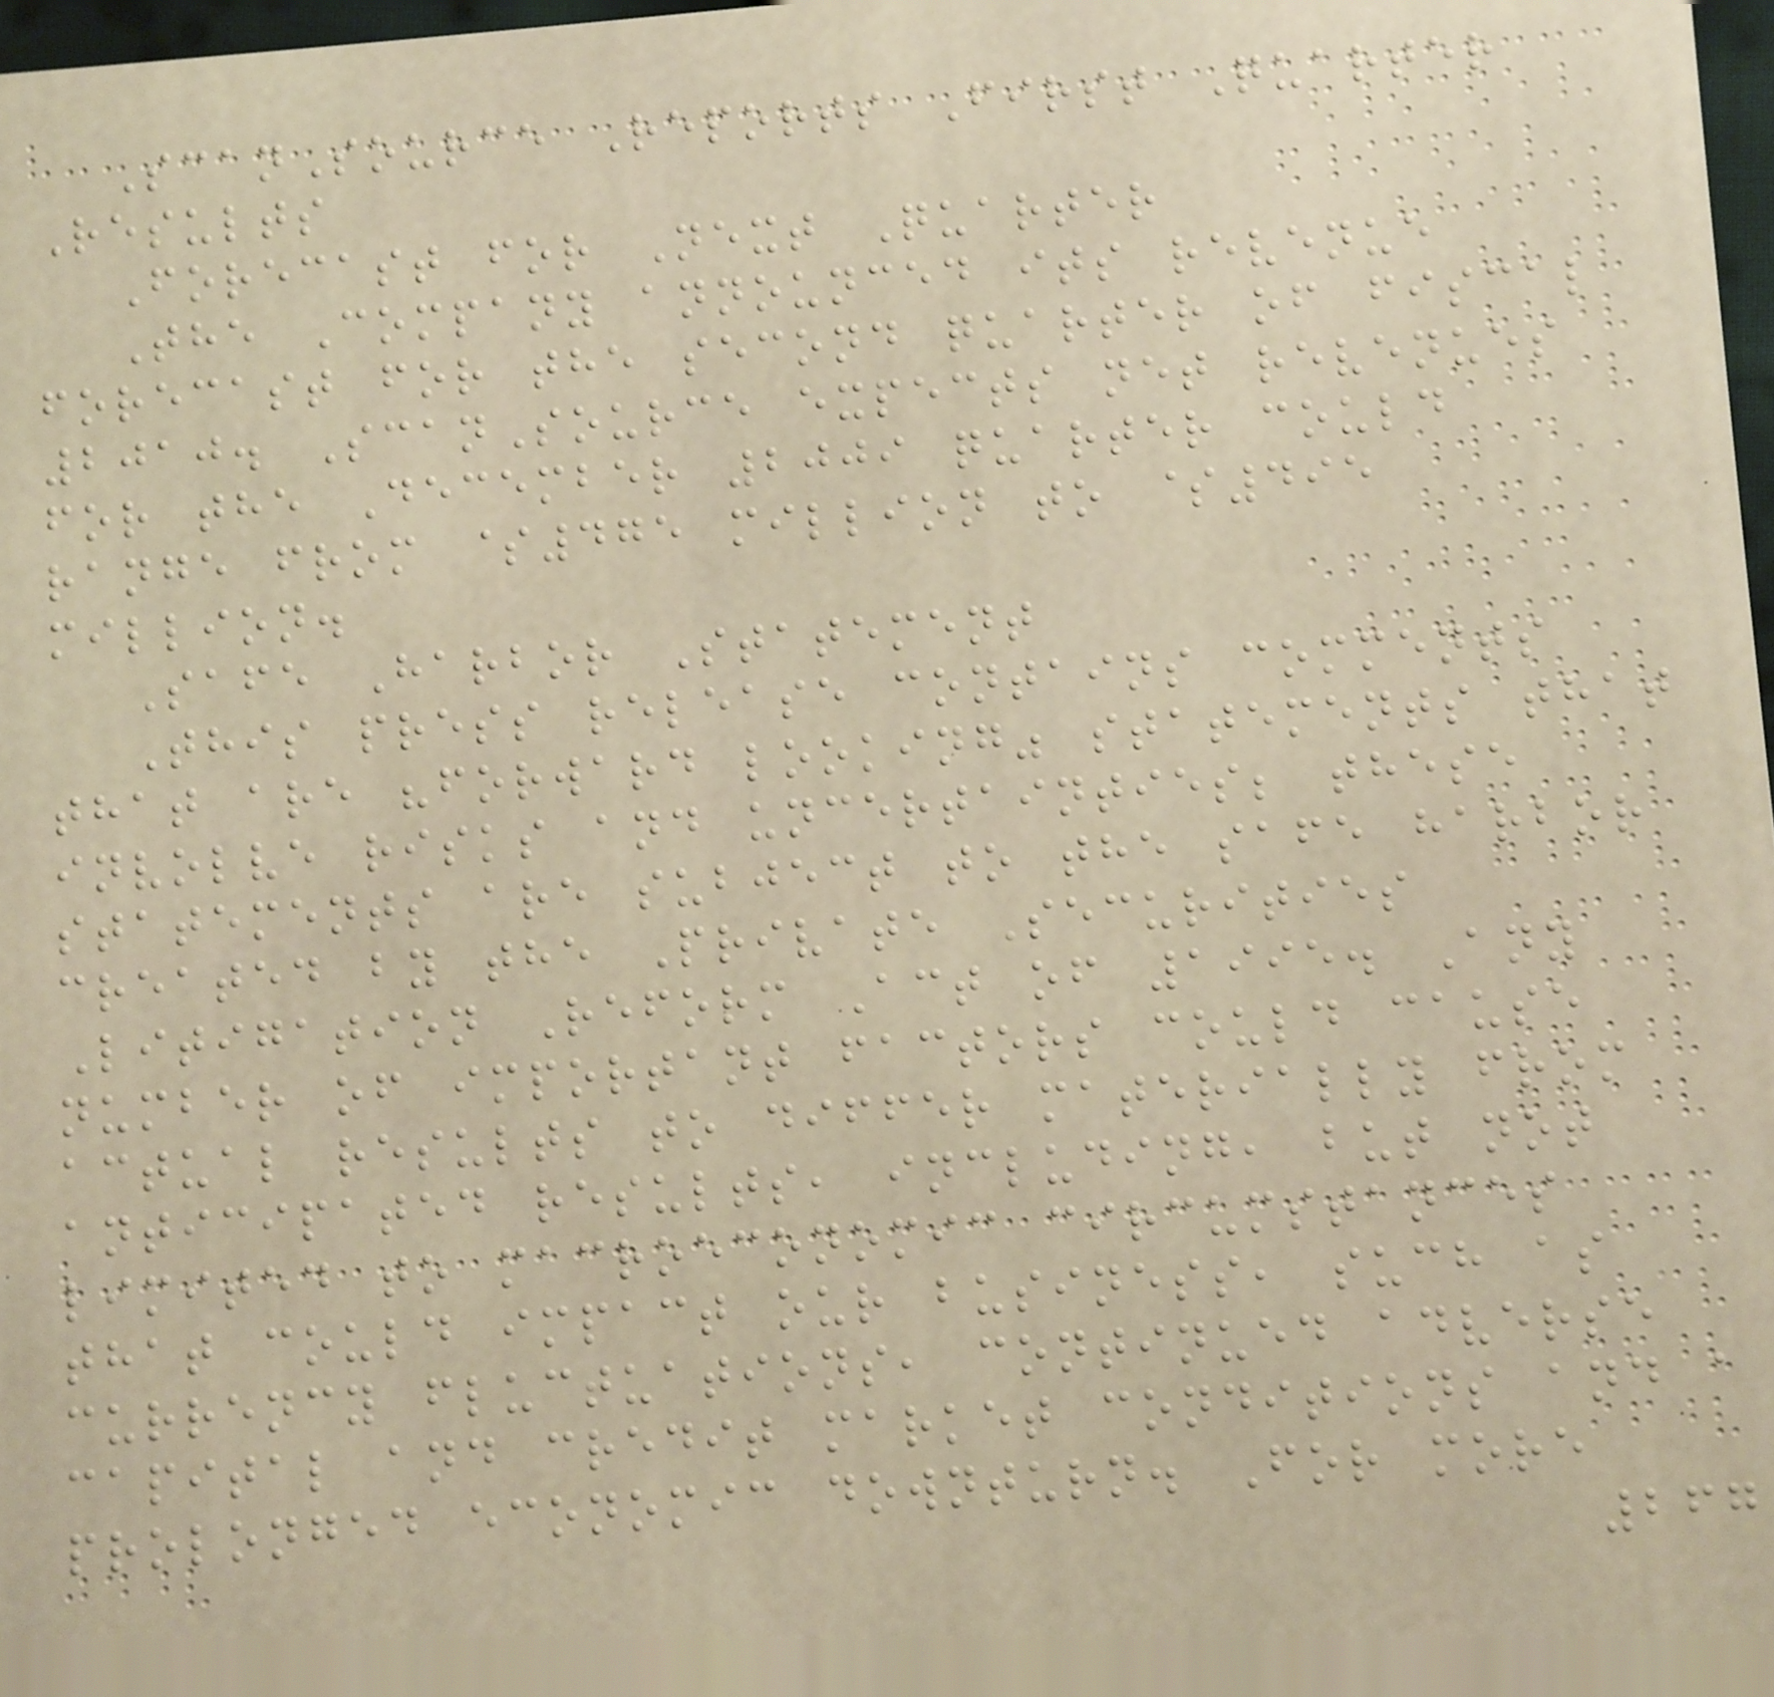ScanSource Reports First Quarter
Results
Forecast for Next Quarter
The Company announced its revenue
forecast for the second quarter of fiscal
2010. ScanSource expects net revenues
for the December 2009 quarter could
range from $475 million to $495
million.
Safe Harbor Statement
This press release contains comments
that are "forward looking" statements that
involve risks and uncertainties; these
statements are subject to the safe harbor
created by the Private Securities
Litigation Reform Act of 1995. Any
number of important factors could cause
actual results to differ materially from
anticipated results, including, but not
limited to macroeconomic circumstances
that could impact our business, such as
currency fluctuations, continued adverse
capital and credit market conditions and a
prolonged economic downturn. For more
267
